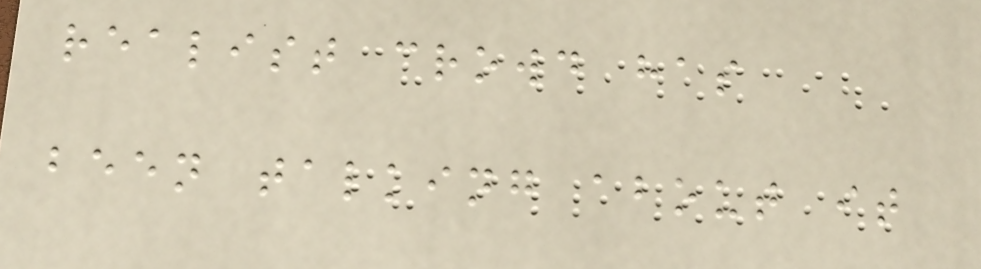realist crowd has
been talking about it
